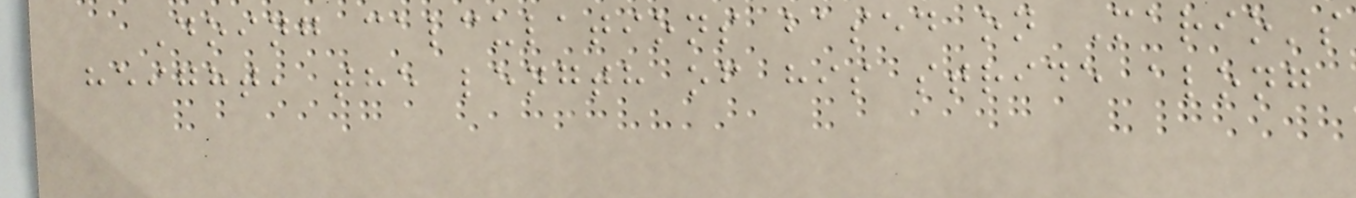Doing calculations based on Mario's
height, the length of his stride along
